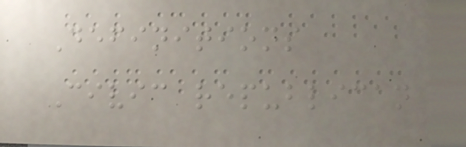Definitions
Civic republican
